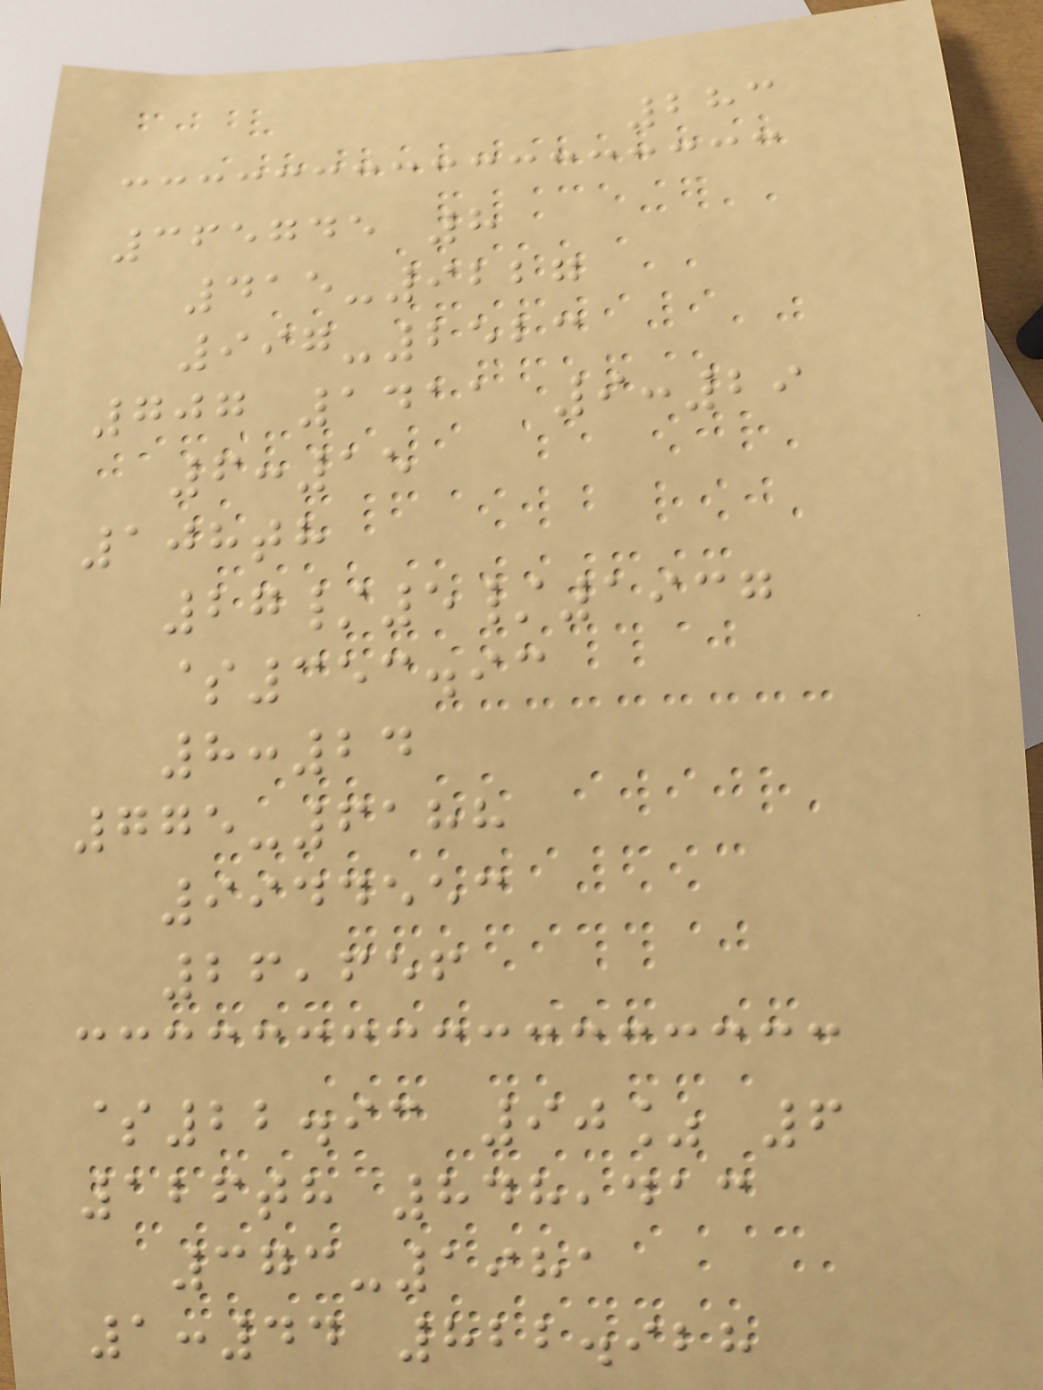283
365745 8
415-9227
997-2523
707 1411 9:29
6:15
108th
27/5/1937
$353.93
8:24
775-6188
9944553
26,656
$22.93 90% 6
126th 848,413
373-1981
1:44 822.928
